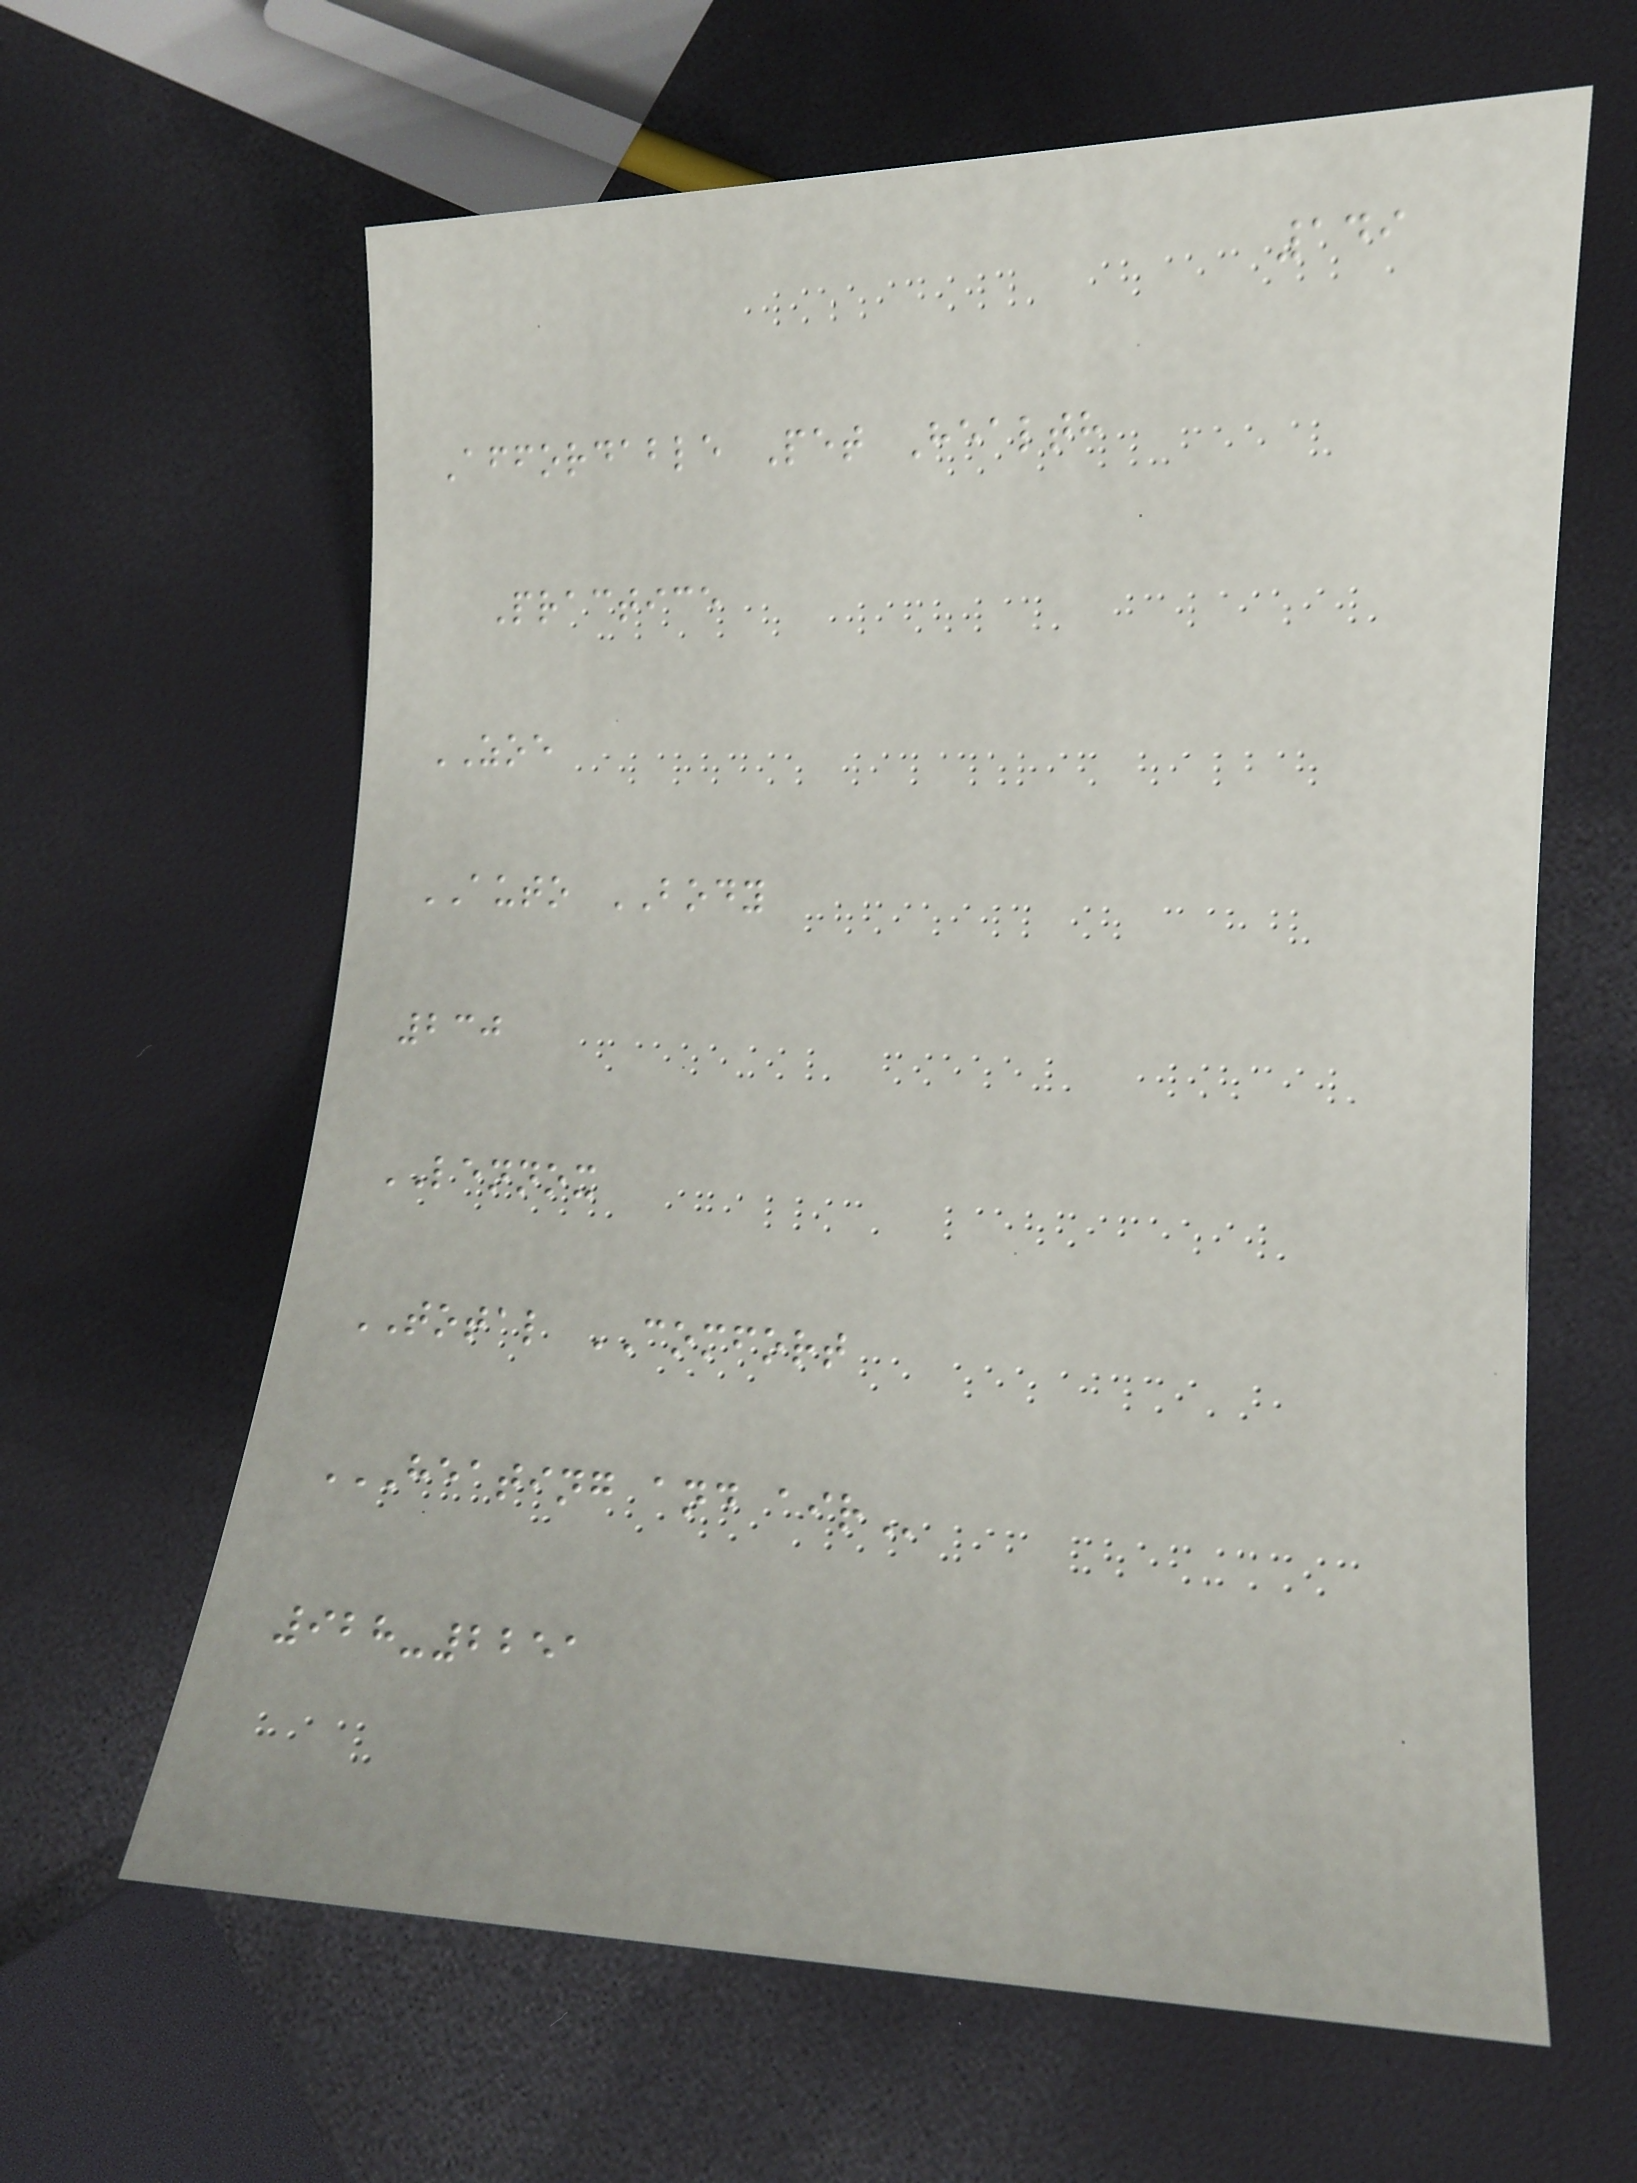149
Affordable Pet Health
Practice
ZOE
AUTO BODY
230
LENNOX
TOTAL COMFORT
HEATING AND AIR
928-2251
